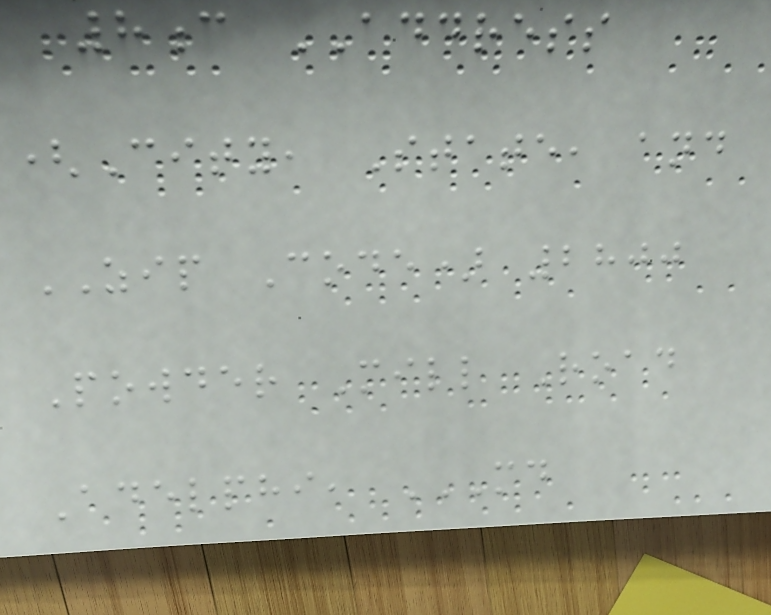8c ADDRESS
(City, State, and
ZIP Code) 2800
Powder Mill Road
Adelphi, MD
